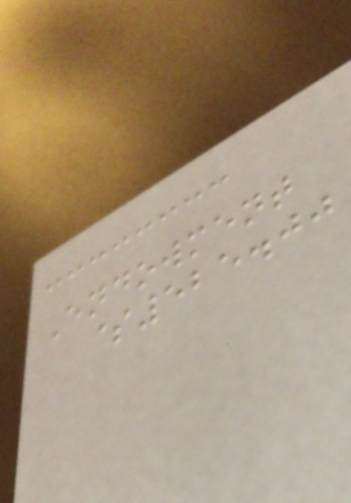Endowment
$525.00
